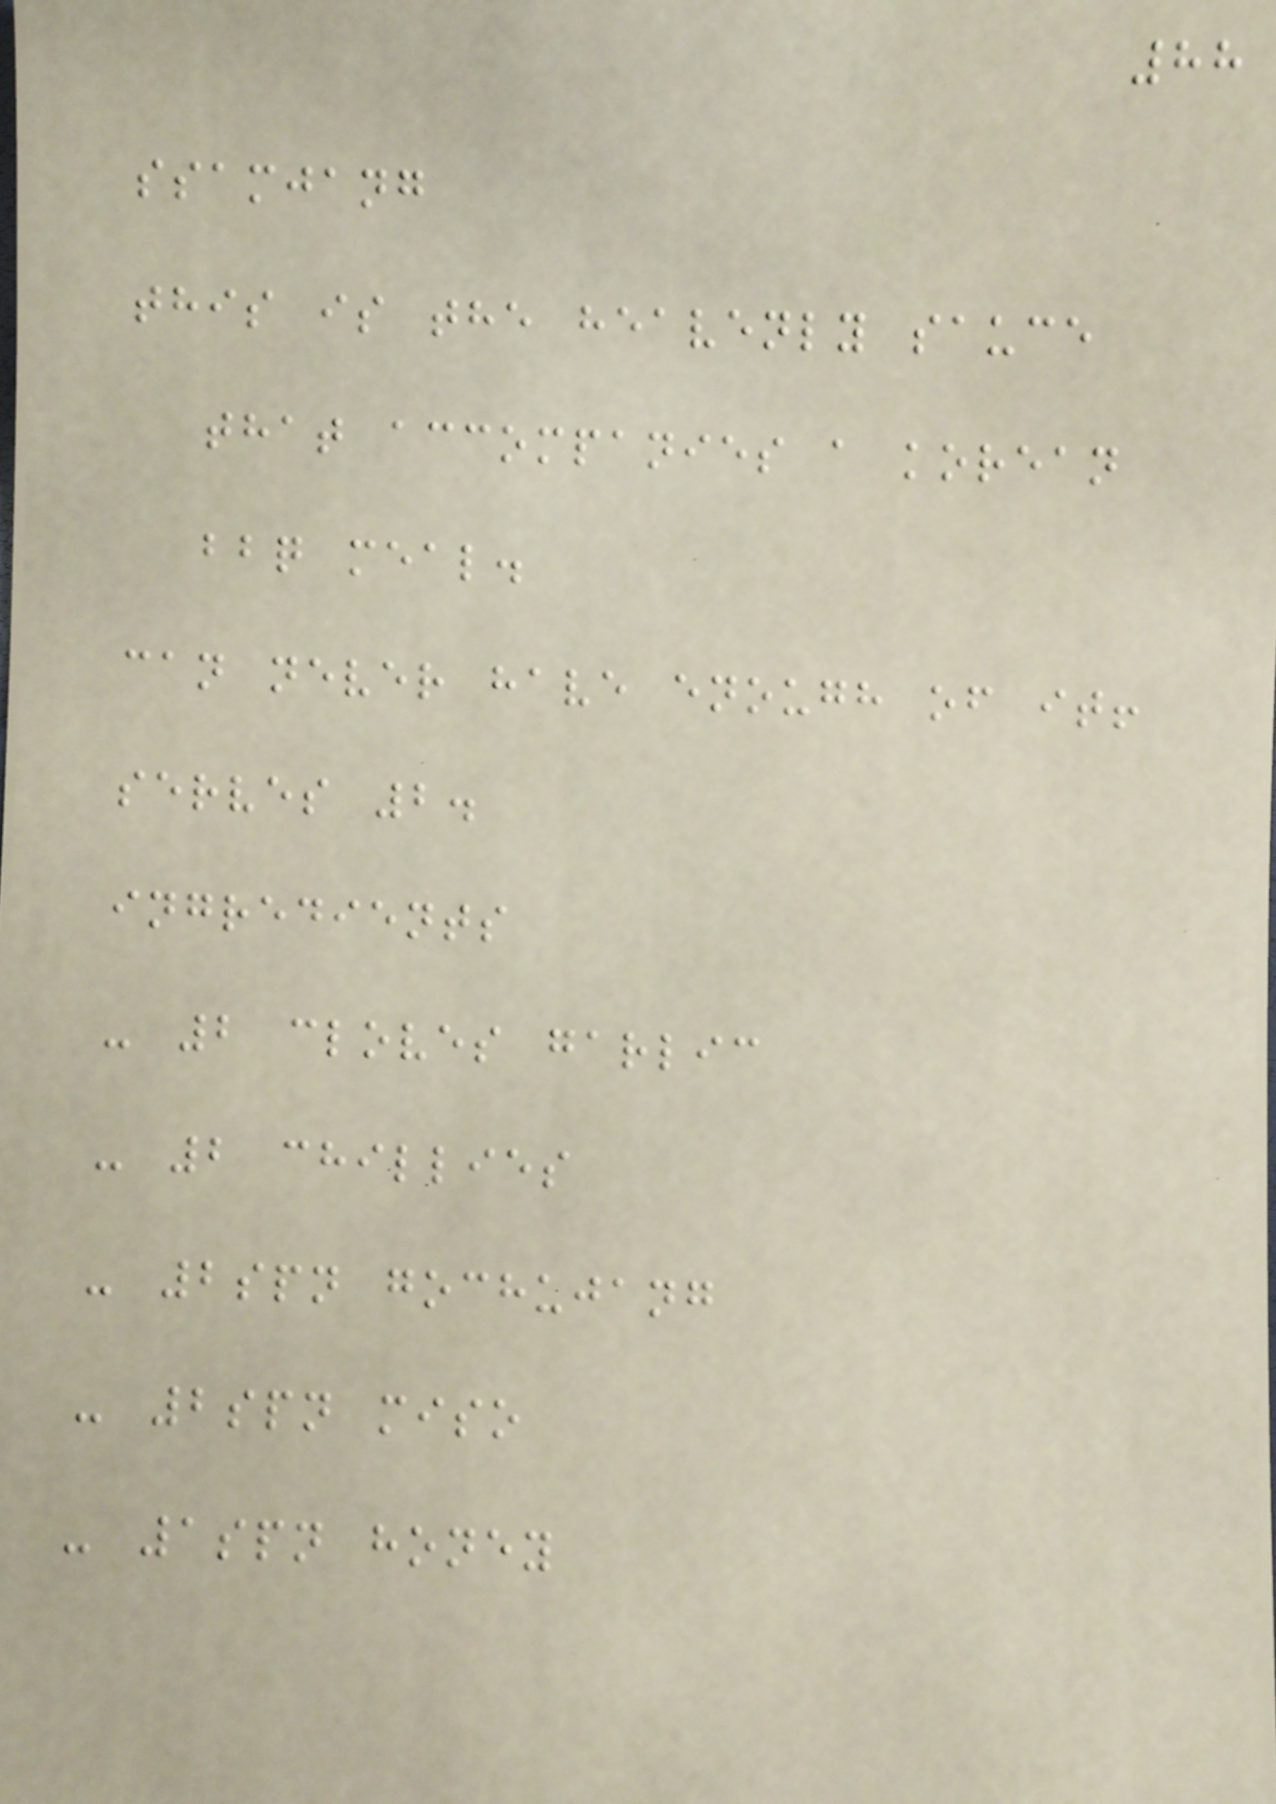88
ssamjang
this is the heavenly sauce
that accompanies a korean
bbq meal.
can never have enough of it!
serves 2.
ingredients
- 2 cloves garlic
- 2 chillies
- 2spn gochujang
- 2spn miso
- 1spn honey
